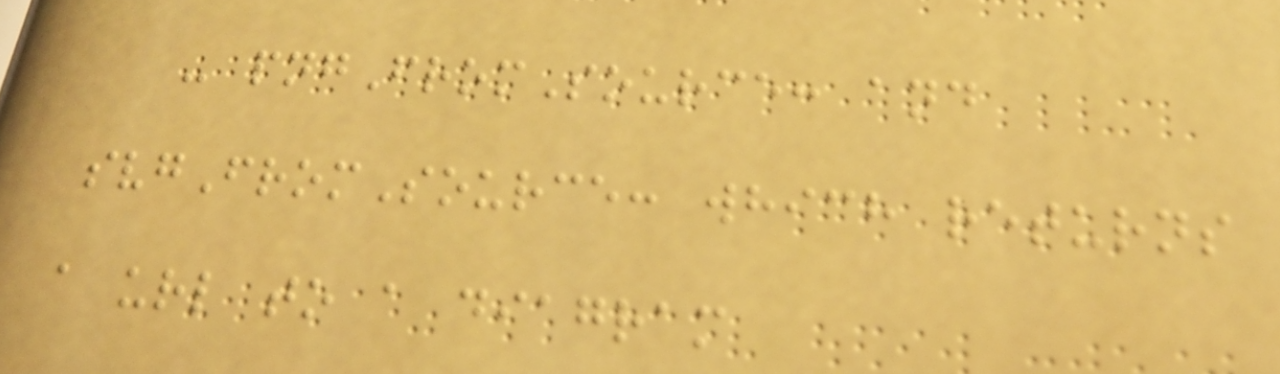- pngFromSource: and
svgFromSource: which returns
a url to a diagram
